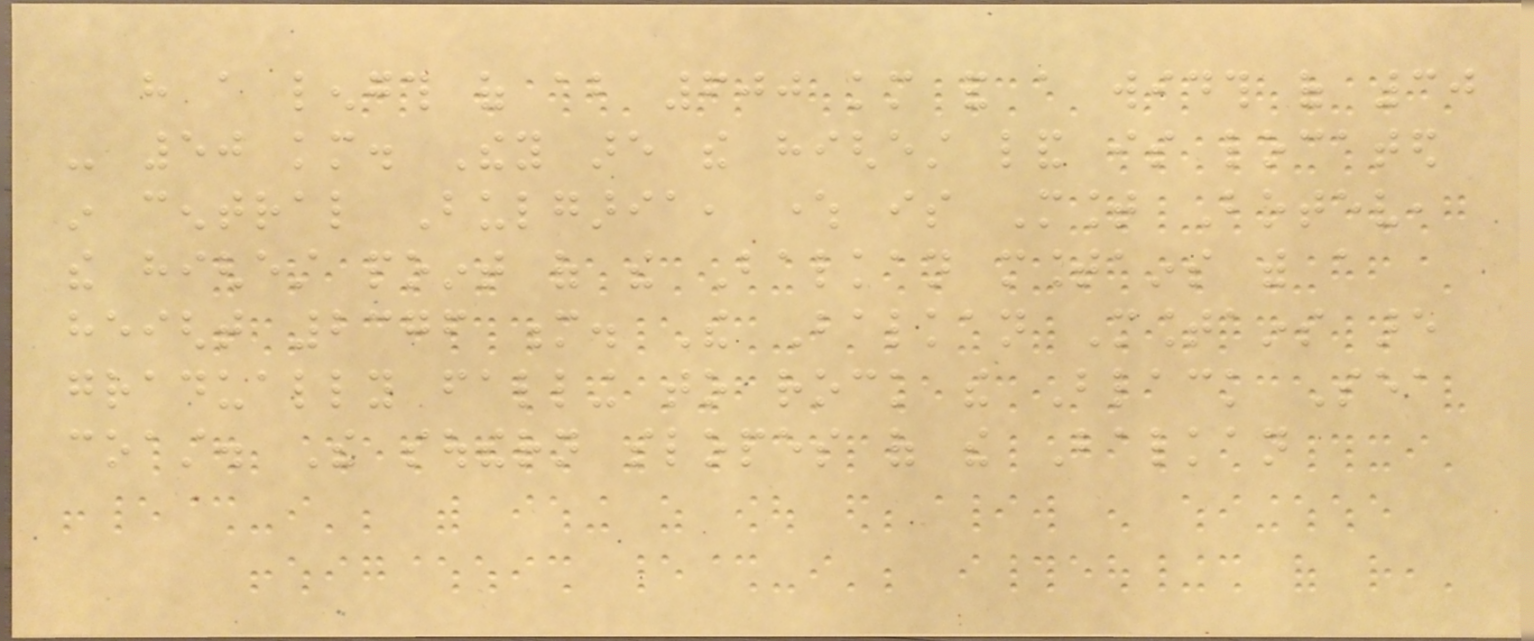have a length of about 600 km and a width of 30
- 50 km. They are the highest land is located
in central Bulgaria, where is Mount Botev,
the highest point of the Balkan mountains with a
height 2376 m. The Balkan Mountains are
gradually falling to rock the Black Sea
coast. The southern slopes of the Balkan
